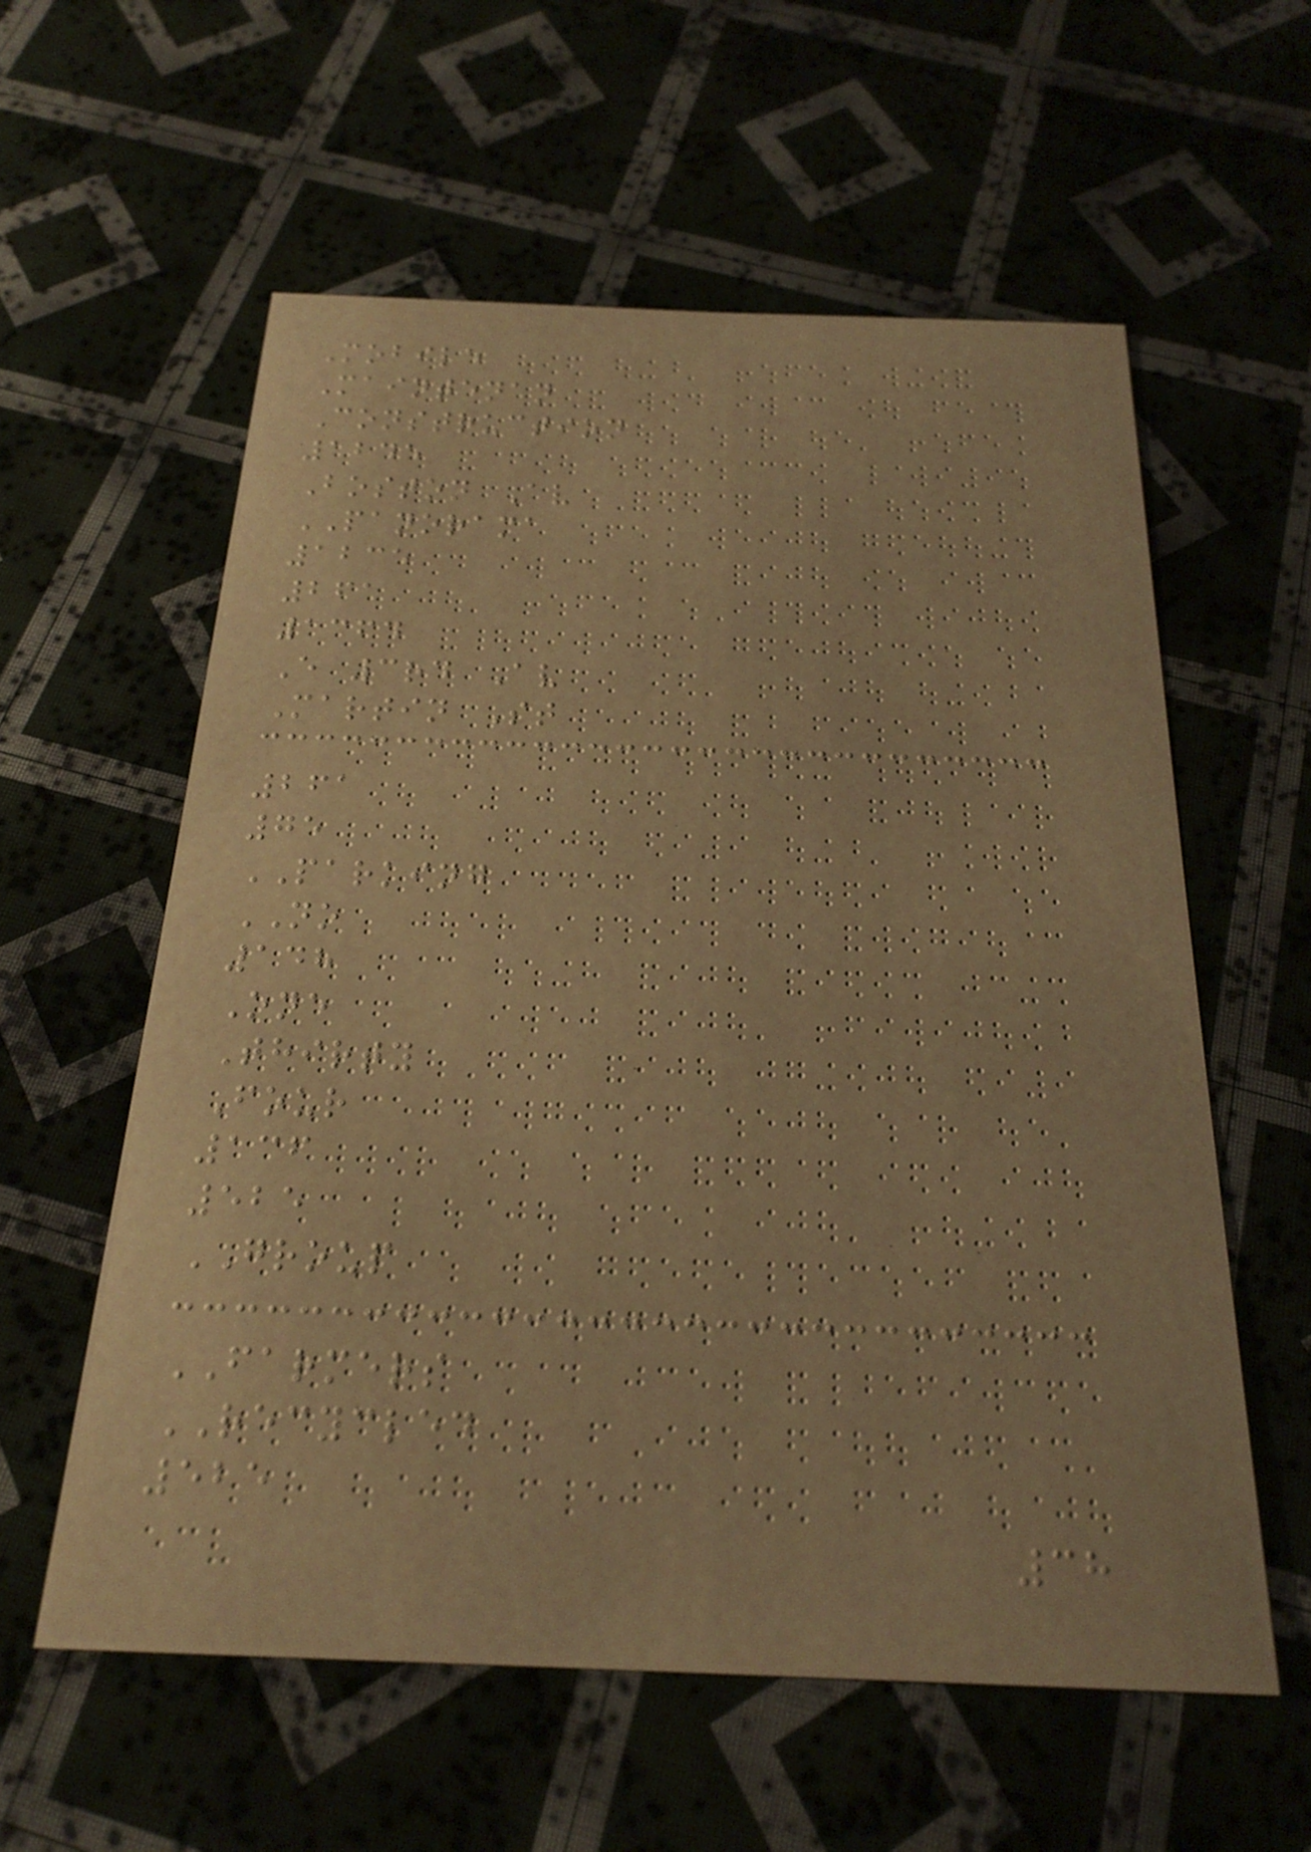Mobile
Maintenan
Construction
1245
Boston Av
PANORAMA
1235
261
1364
E 3rd Av
Martin St
261
75
PARKING
NO
148
One
Thirty
Four
136
525
GROUP
FARMERS
RECYCLED
525
38
